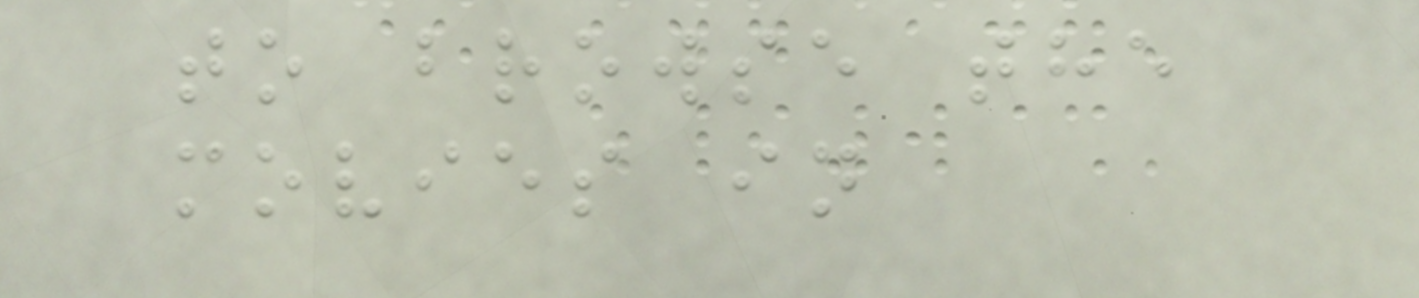to browse the
movies in
